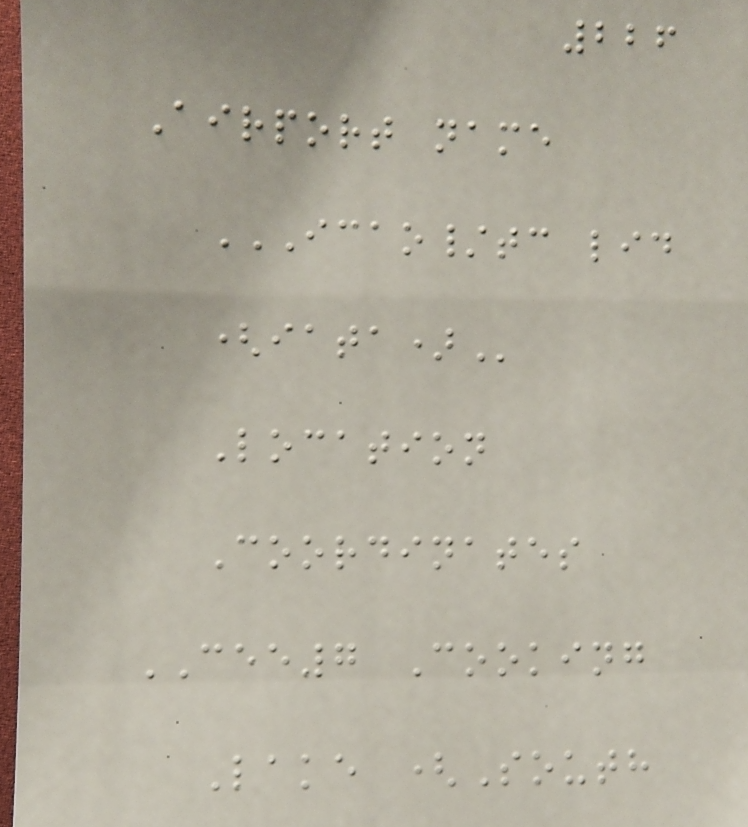226
Airport name
ICAO/TC LID
(IATA)
Location
Coordinates
CEE7 Cooking
Lake (South
